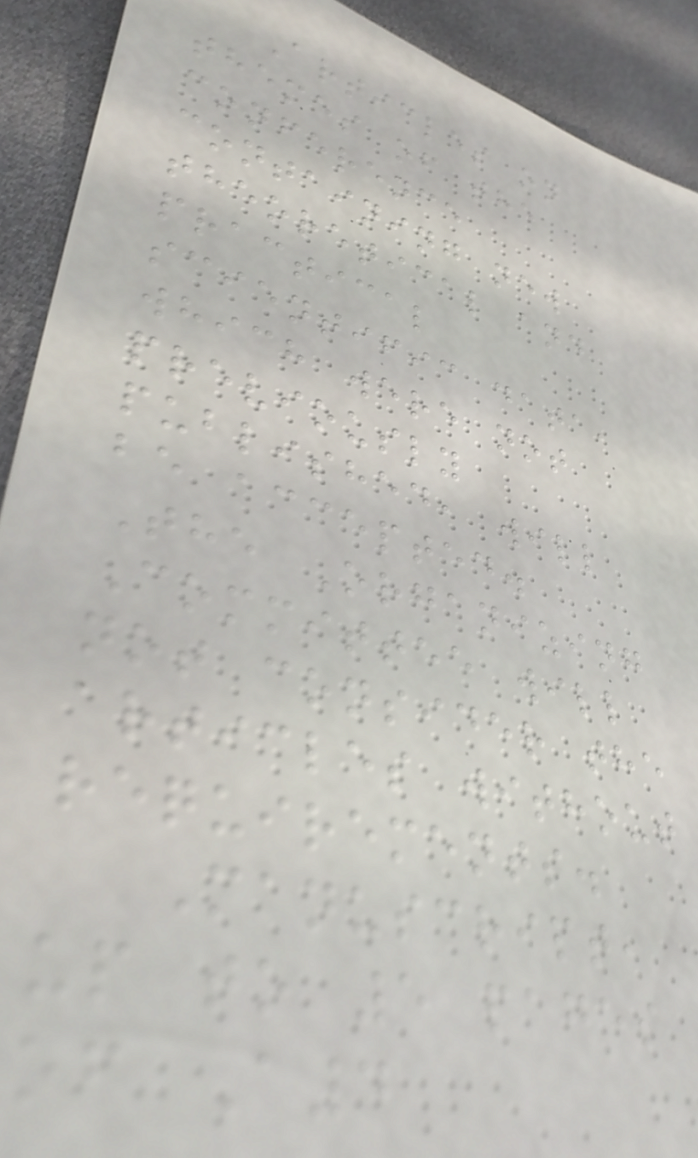Articles on
themes of the
conference
containing new
theoretical and
practical
scientific data,
which were not
previously
published, will
be accepted.
The Organizing
Committee will
not consider the
articles without
requirements.
Manuscript,
up to 5 pages
of A4
